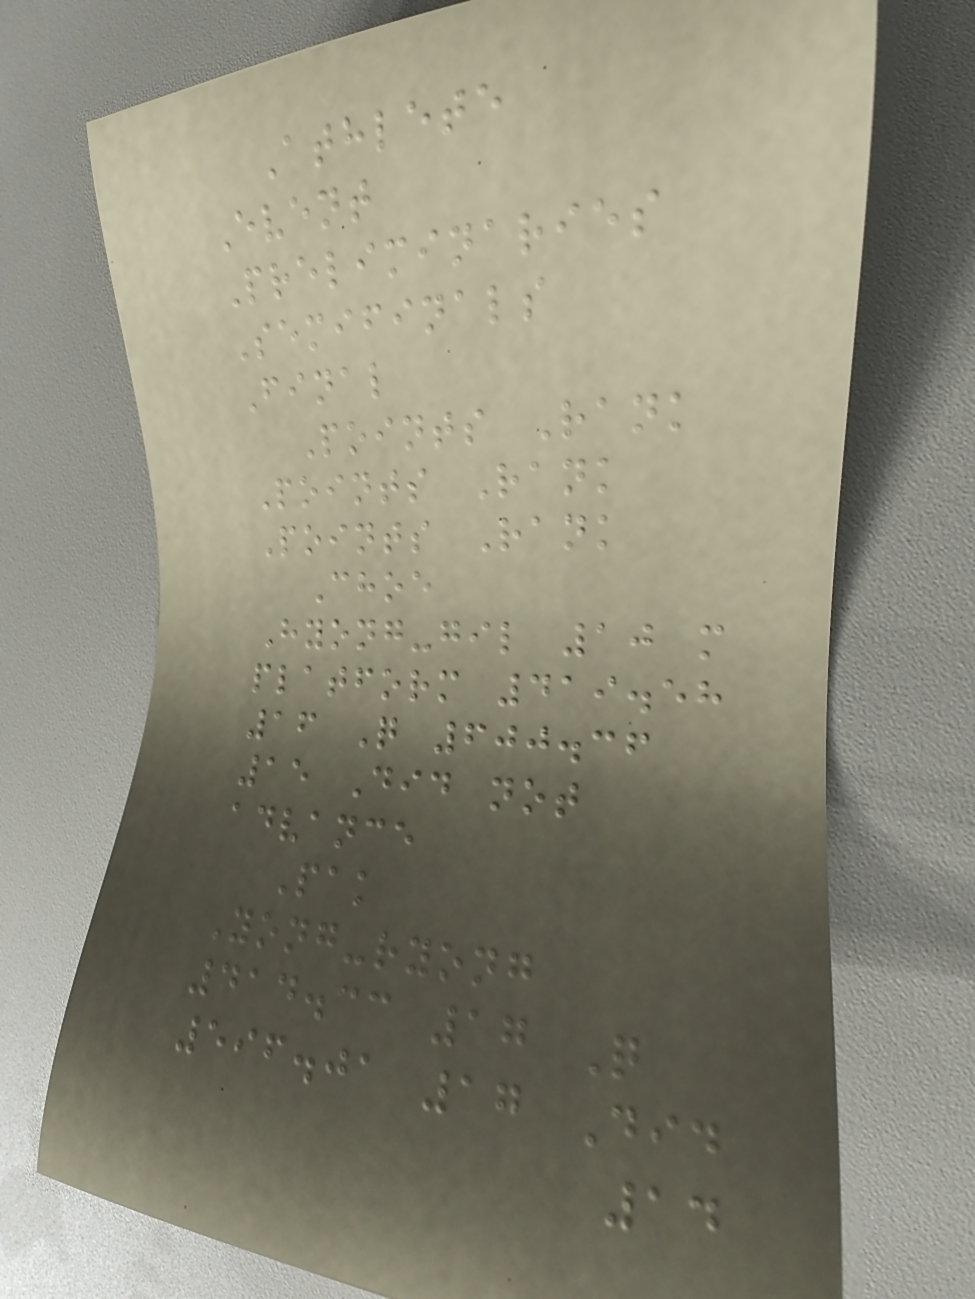Athlete
Event
Preliminaries
Semifinals
Final
Points Rank
Points Rank
Points Rank
Choe
Hyong-gil 10 m
platform 419.58
16 Q 600.36
15 Did not
advance
Pak
Yong-ryong
414.33 17 Q
596.01 17 Did
14
